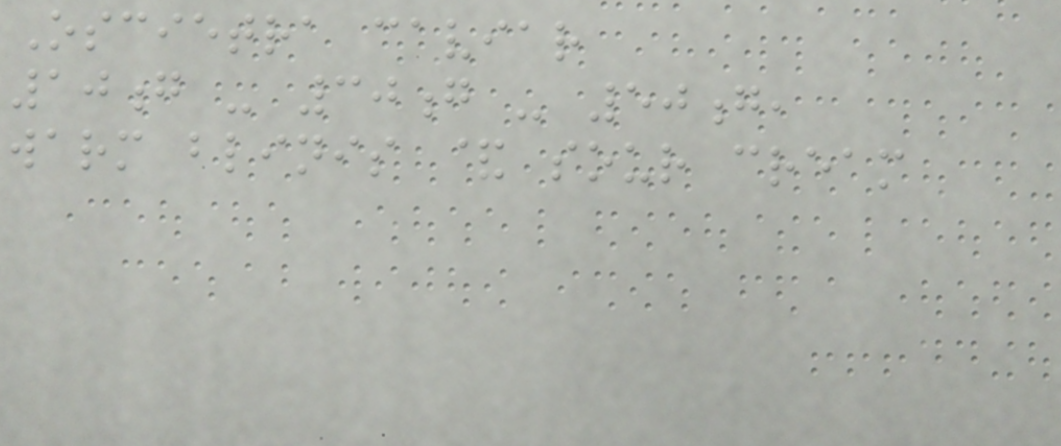Oscietra caviar
10g - 30g - 50g,
warm blinis & sour cream
